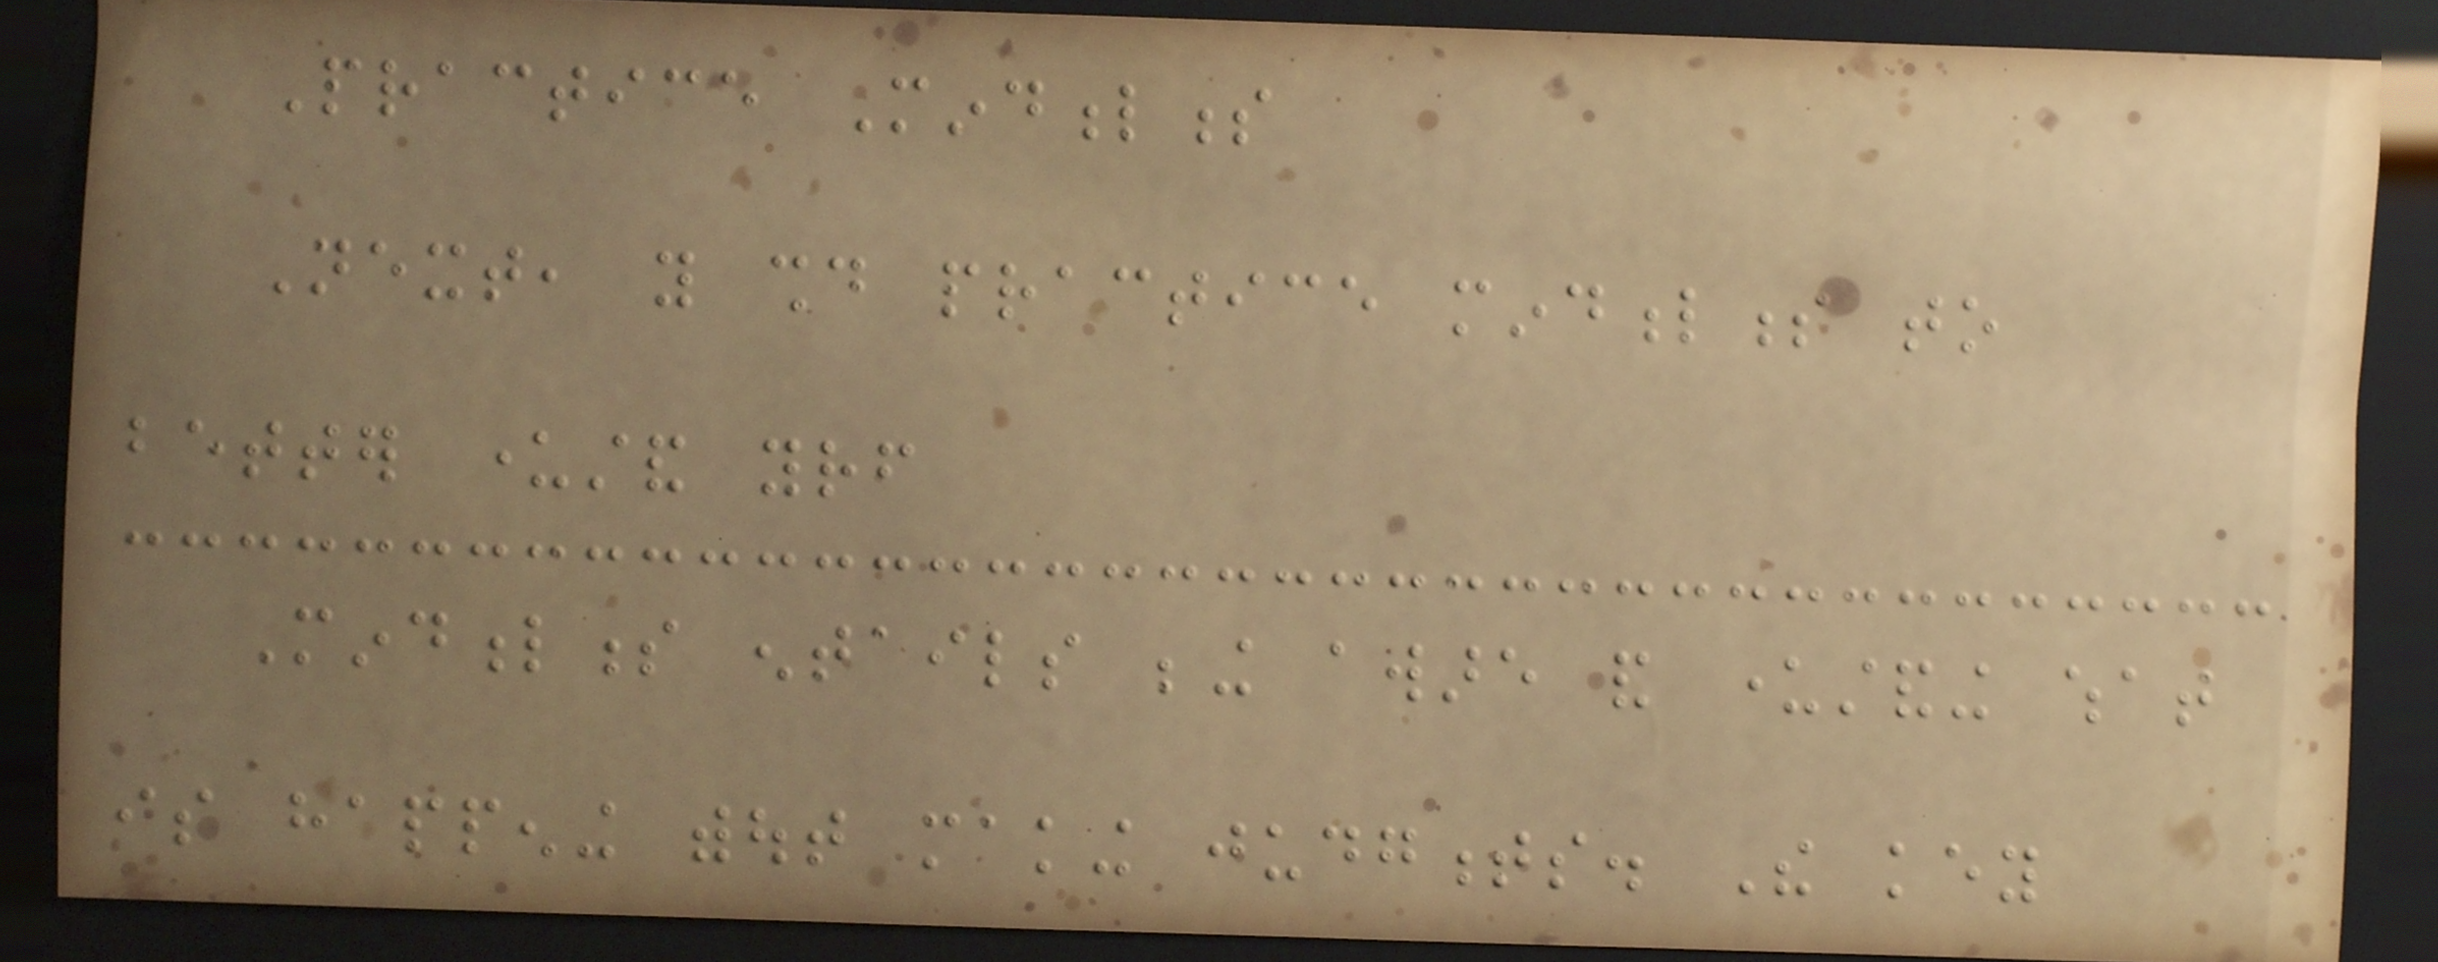Practice Mindfulness
Next, you should practice mindfulness to
better understand yourself
Mindfulness entails being aware and understanding what
is happening without making judgments. The key
